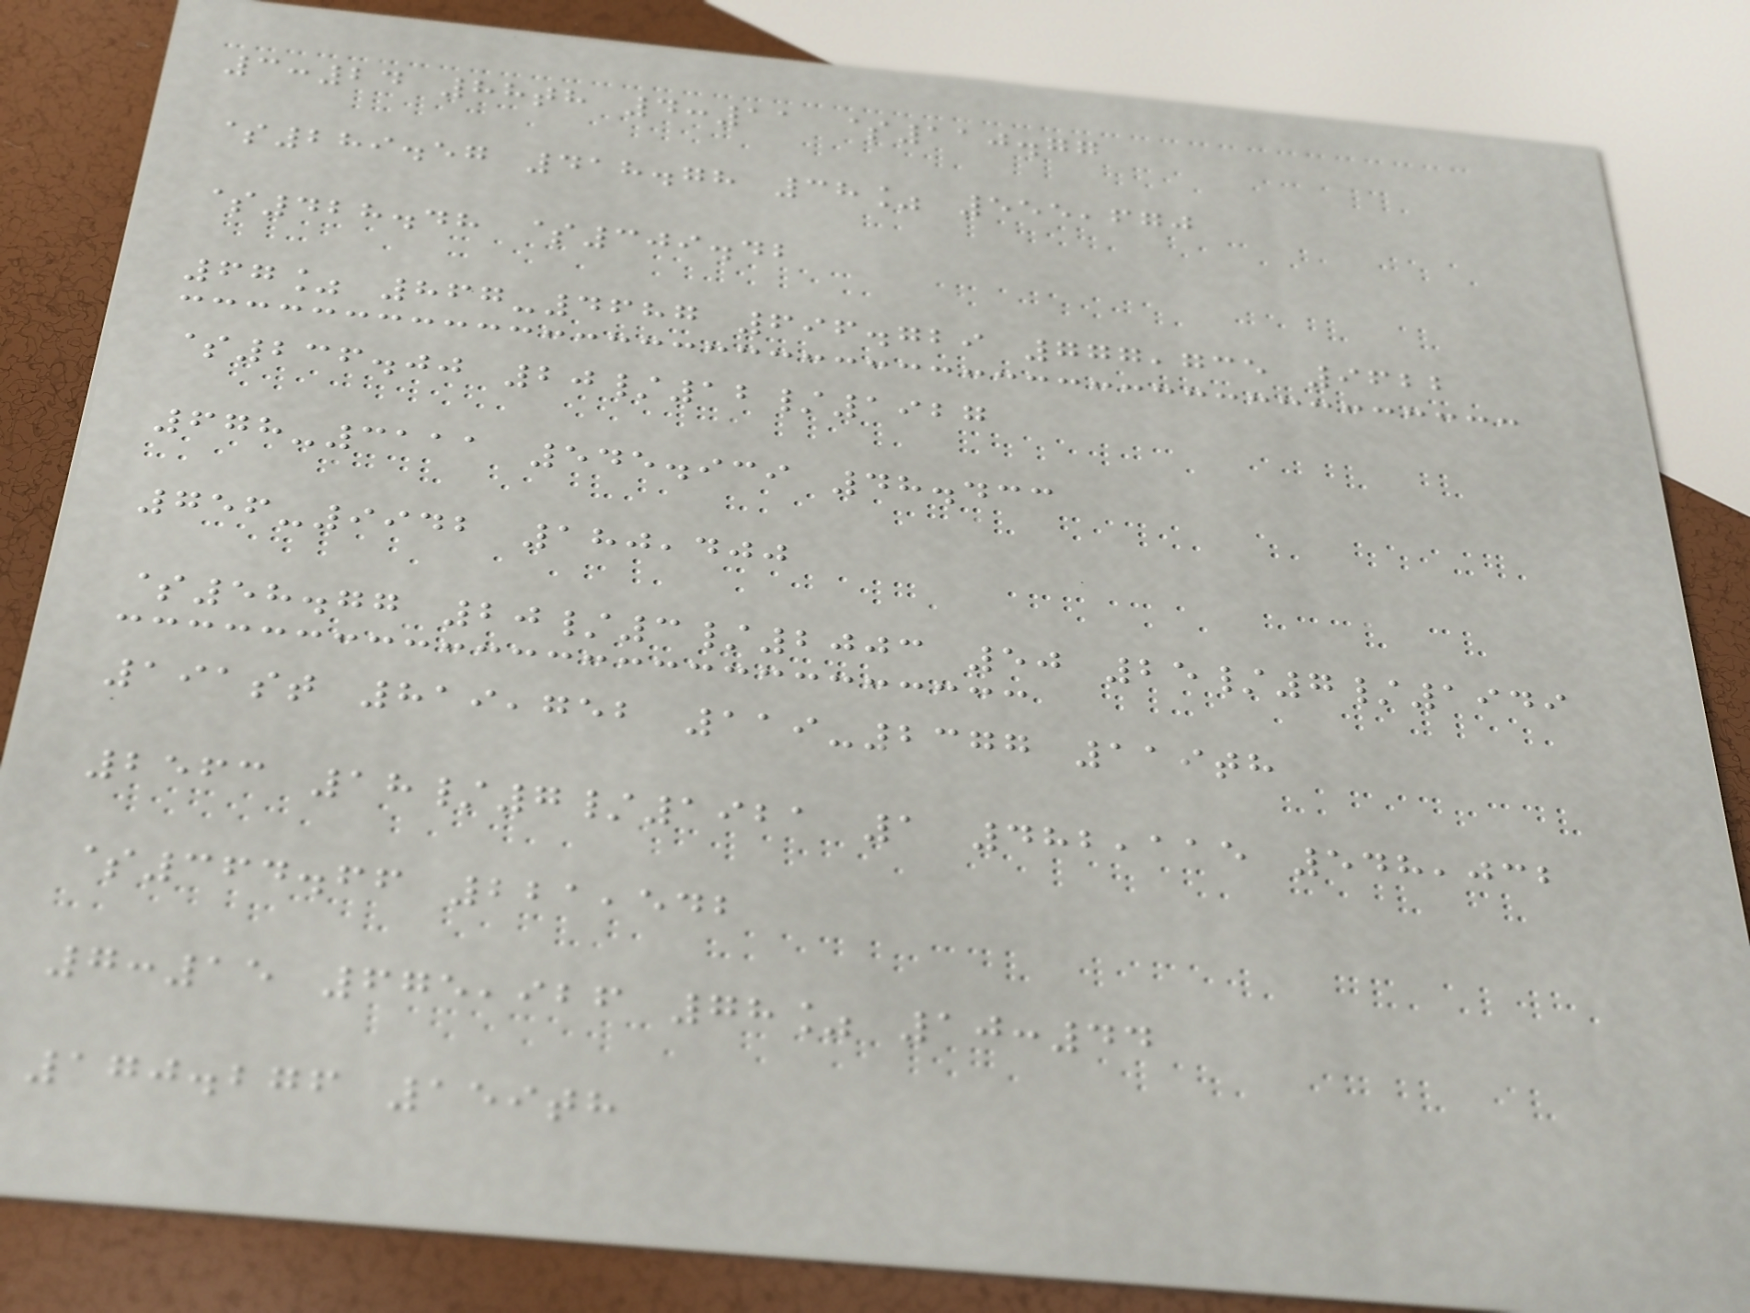3:24 88th 4:11 $110.77
$289.57 418.78 38% 555,670
$428.48 $309.42
67% 867-4687 696.729 777,735 9622
$236.00 20/12/1927
678-3111 545.939 48.433
756-9942 180,400
$58.77 20/3/2003 50 25/7/1949
191st 819,752 119-2377 119th
2563 18/7/1921 1 482,115 548,032
$364.66 221,542
7:15 675,926 78% 10:44
170.276 159th
